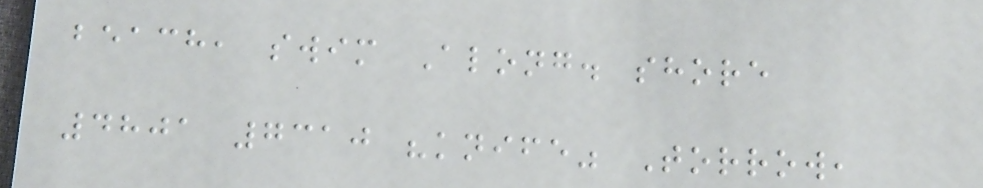beach, swim Along. shore
4801 7310 "knife" Torrow,
